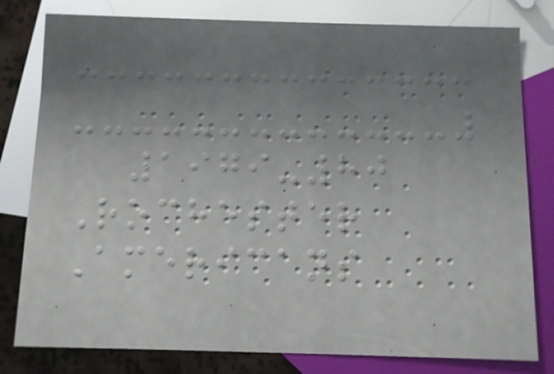1979-80
Rochester
Americans
